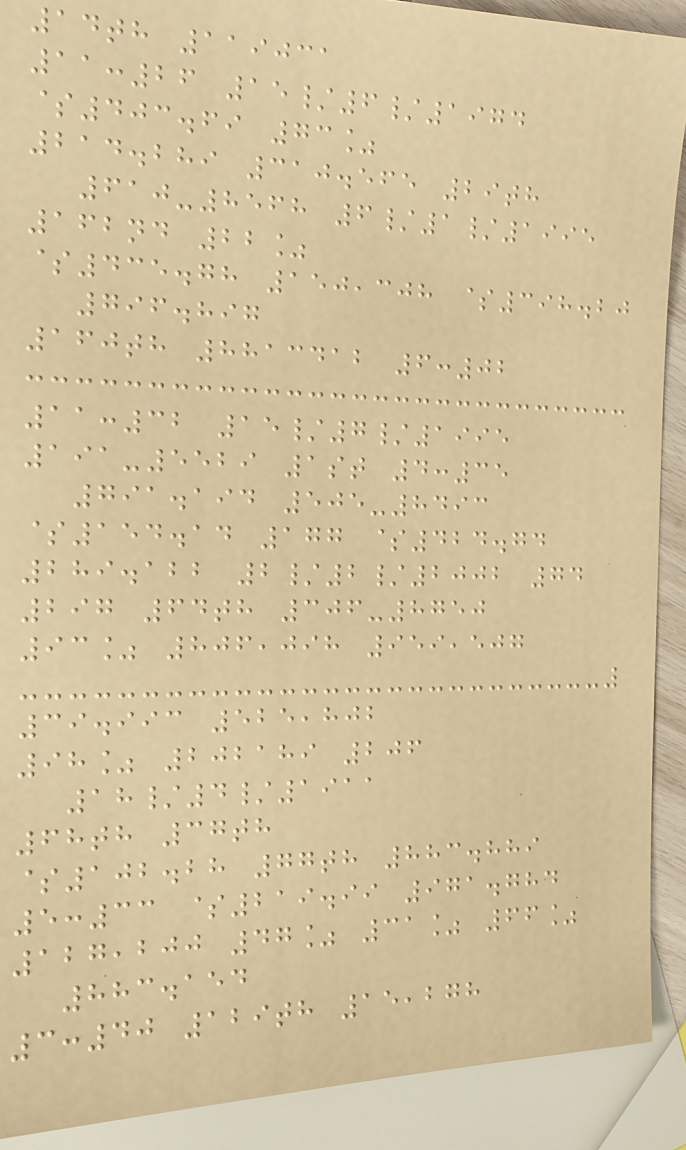14th 119031
11:26 15/6/1974
$403.69 73%
214.289 310.565 29th
610-8568 6/1/1995
162nd 22%
$435.78 150,308 $398.20
796.897
160th 8813412 6:02
11:32 15/7/1995
191-5529 1st 4:35
791.194 505-8493
$154.14 177 $424.74
289.122 2/2/2002 74
297 64th 306-8750
93% 806,098 959,507
39.993 525,802
98% 202189 206
18/4/1911
68th 37th
$102.28 77th 883.889
5:33 $219.99 971.784
127,200 47% 31% 66%
883.154
3:40 129th 15,278
